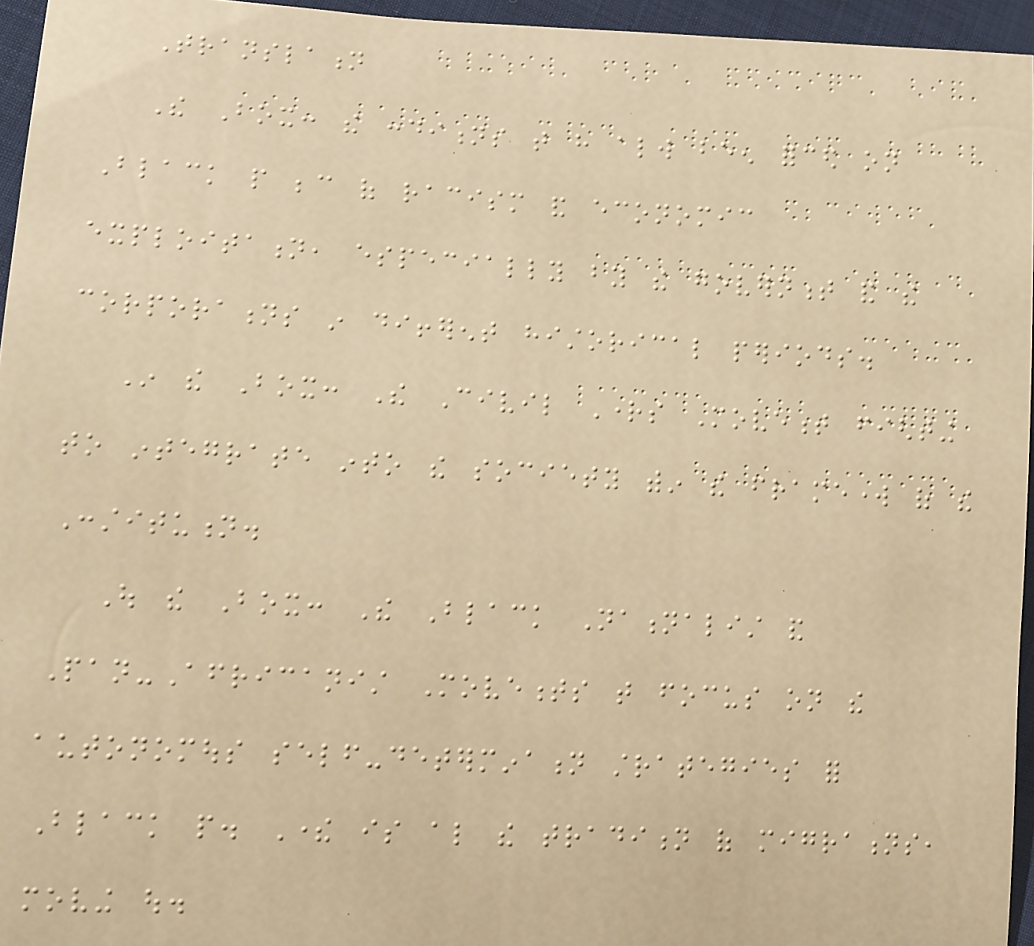Translation
The Box: the conditions that have always been forced on
Black people because of racism and economic
exploitation, especially by the government and the
corporations in different historical periods.
In the Box: The Civil Rights Movement fighting
to integrate into the society within the framework of the
Constitution.
Out the Box: The Black Nationalist and
Pan-Africanist Movements that focus on the
autonomous self-determination strategies for
Black people. There is also the tradition of migrations,
moving out.
